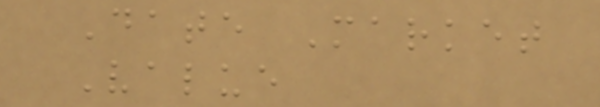Date Market
Value
